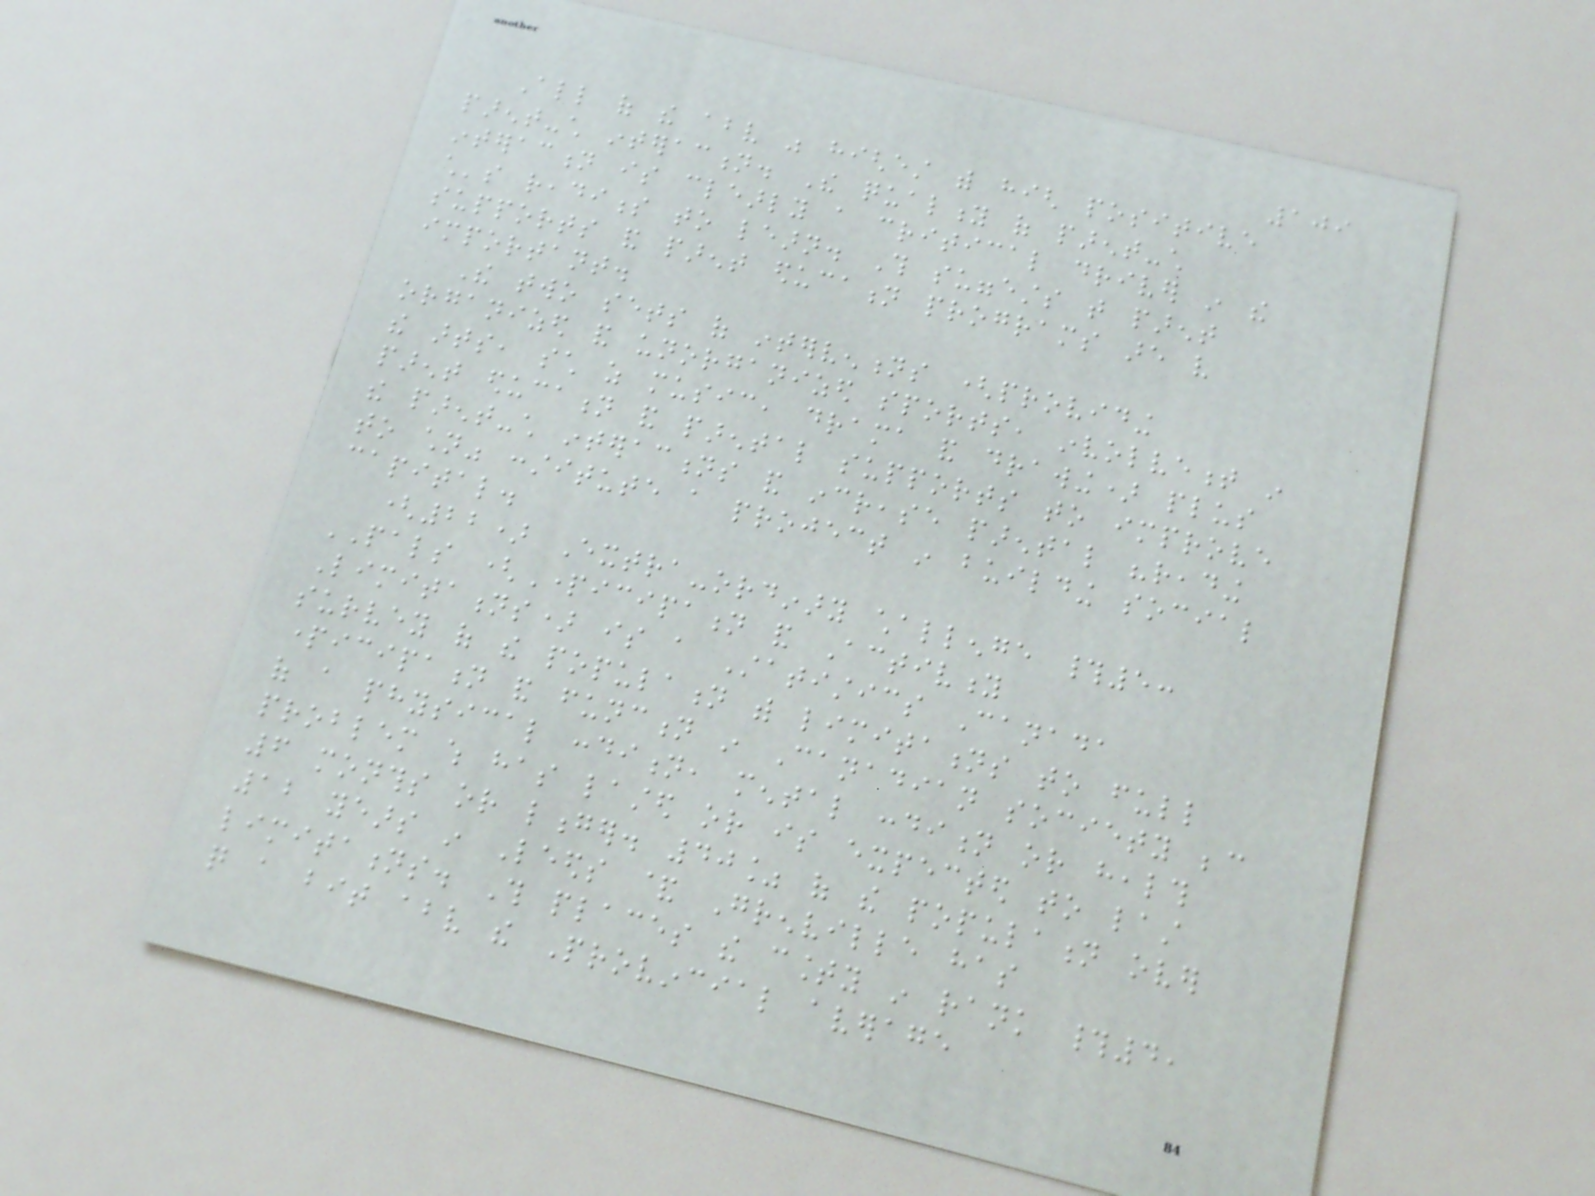109
All of the above was highest with high positive
parent-child interaction. The quality of parent-child
interaction is clearly a critical driver in the
child's readiness to learn. This suggests that parent
supports and parent education programs are very
important.
The two sets of interventions (providing
organized and unorganized sports, involvement in
the arts, such as music, drama and drawing) plus
parent education and parental supports to improve
the parent-child interactions and increase parental "reading
to children" constitute a project in building social
capital.
(22) Extra-ordinary challenge #5:
PALS (Participation and Activity
Limitations) is a Statistics Canada
survey of the population with limitations to full
participation and function in Canadian society because
of a physical condition, mental condition or health
problem which has lasted or is expected to last
6 months or longer. 40% of the population over
12 years in Leeds & Grenville has
limitations. This places the county in rank #4,
quite a bit above the Provincial average
